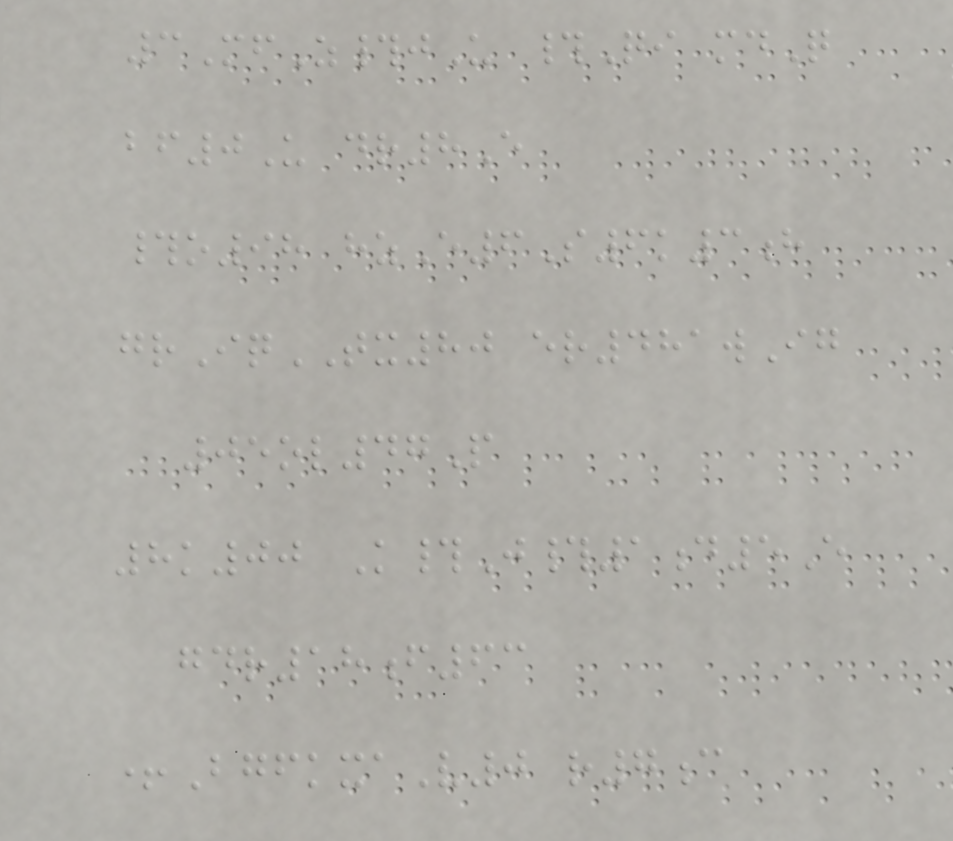3MfZ#jU #Qi mdQ
bf0U dr8E
#o98 hzE6S6k3h
grIqTX80 er481wIg
05ol47P
8k00 K#J#1d5E
gdr18f63
+BgfkxaV0 r7c
